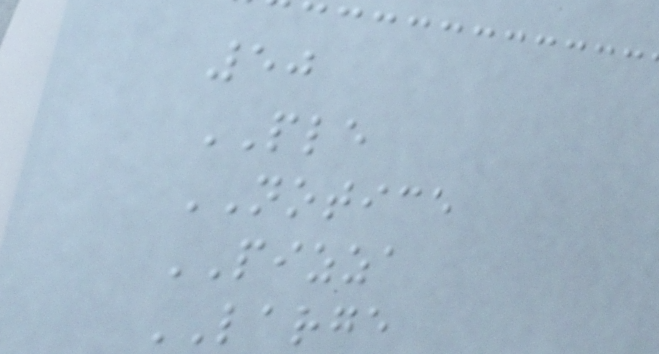50
PLE
NOTICE
PIZZA
LARGE
